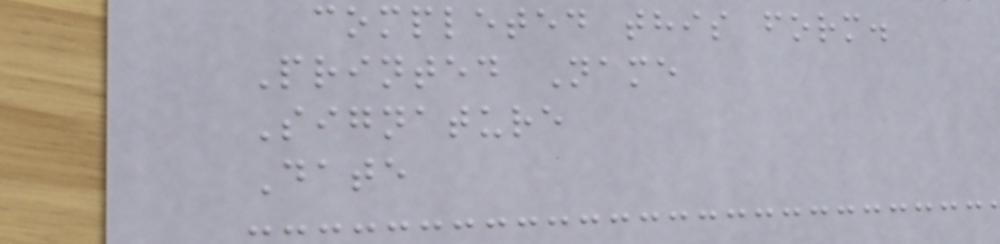completed this form.
Printed Name
Signature
Date
